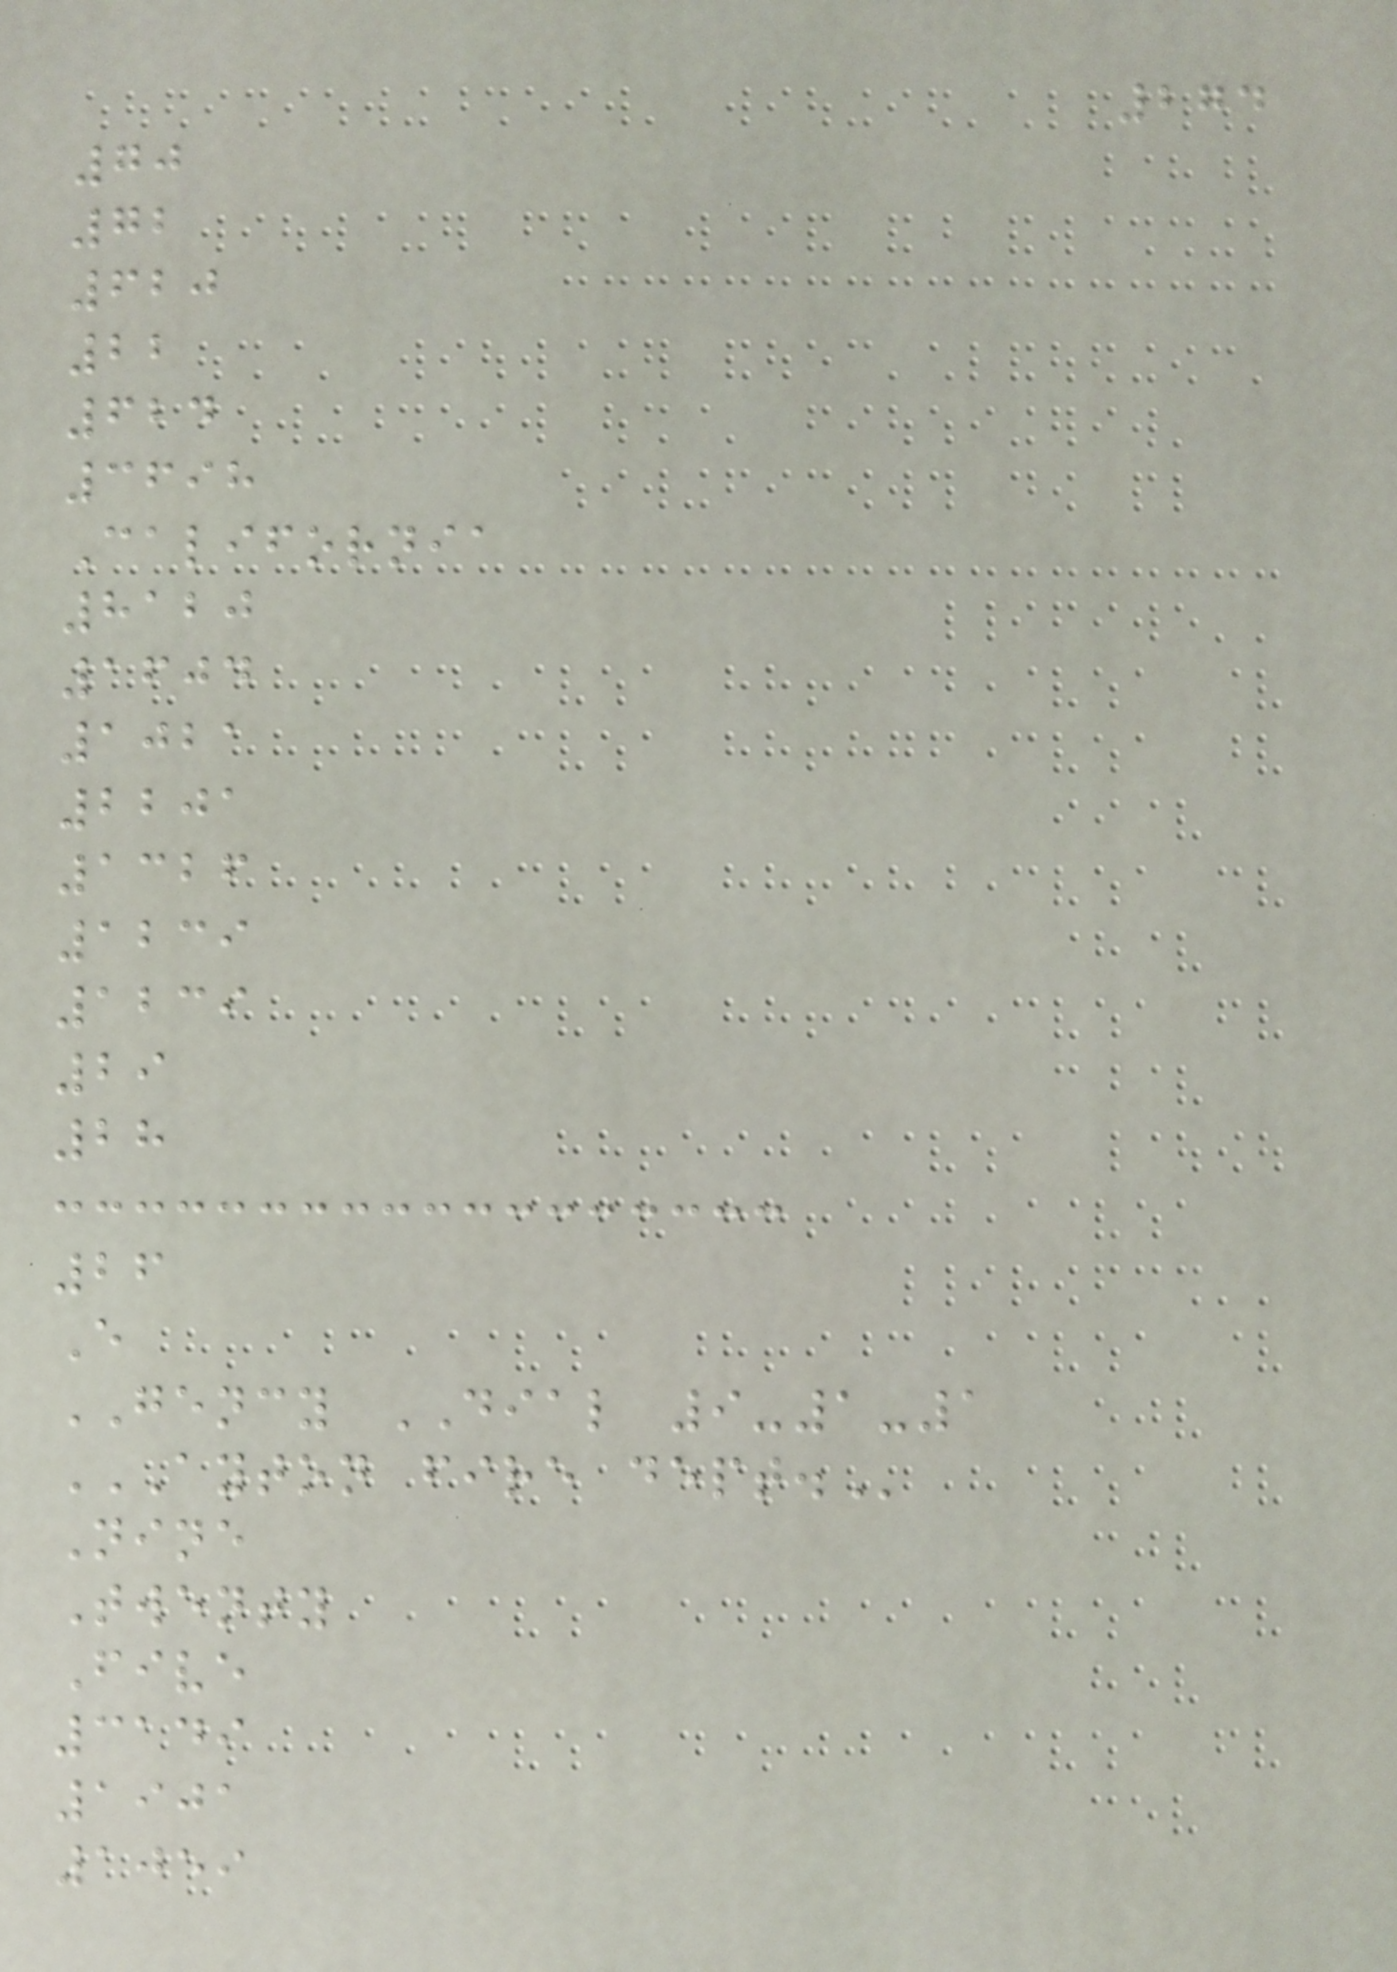274
70
72
620
22
624
3698
California
8120
1604
1021
2201
1326
1239
1239
29
28
26
E
GENCY DIAL 9-1-1
AYTON FIRE DEPT.
Nine
Twenty
Five
3149
1901
1059
